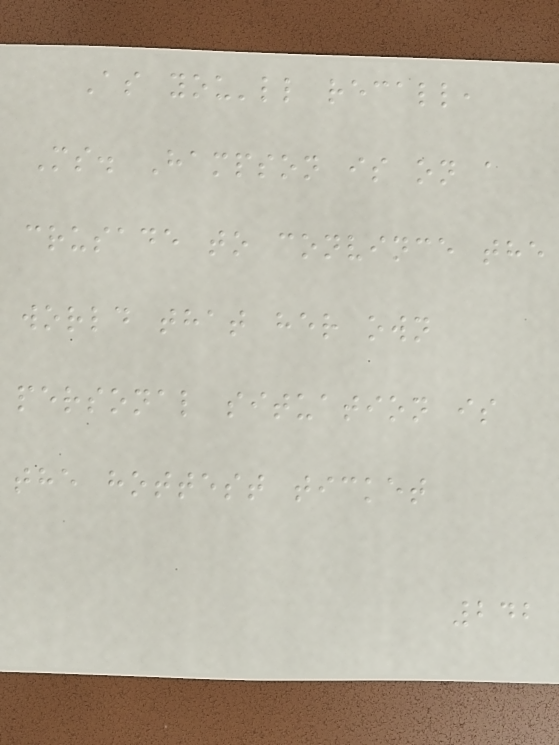As you'll recall,
Ms. Hampson is on a
crusade to convince the
world that her own
personal situation is
the hottest ticket
242
